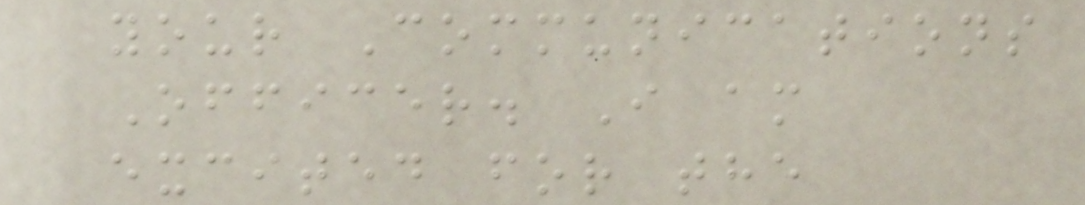your Communications
Officer. I am
excited for the
